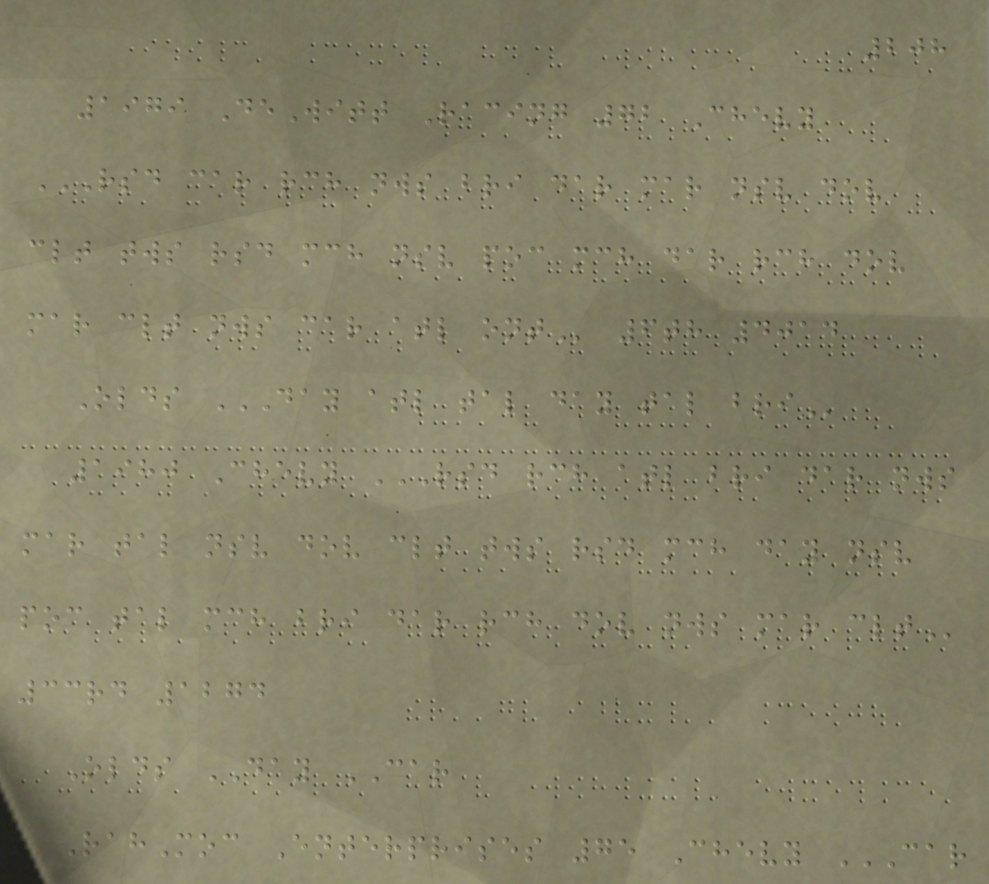208
1979 DeWitt Racing 72 Chevy
RSD CAR RCH NWS BRI DAR MAR NSV DOV
CLT TWS RSD MCH NSV POC MCH DAR RCH DOV
MAR CLT NWS CAR ATL ONT 6th 4014
Olds DAY ATL TAL DAY TAL BRI
1980 Chevy RSD RCH ATL BRI DAR NWS
MAR TAL NSV DOV CLT TWS RSD MCH DAY NSV
POC TAL MCH BRI DAR RCH DOV NWS MAR CLT
33rd 1274
Olds DAY CAR
RahMoc Enterprises 75 Chevy CAR
